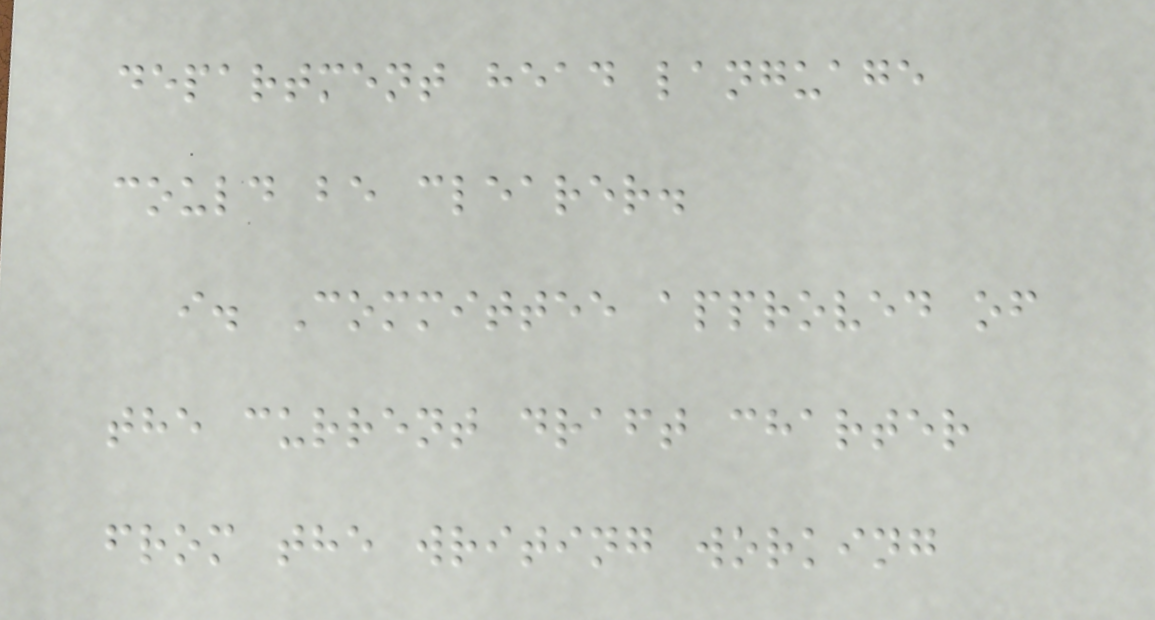department head language
could be clearer.
i. Committee approved of
the current draft charter
from the writing working
